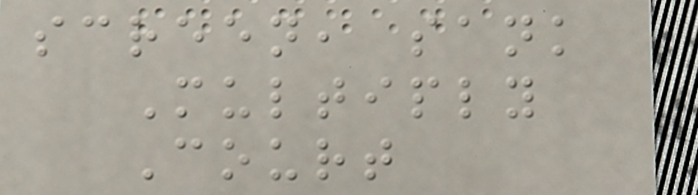screen, sank
Multiply
Court
